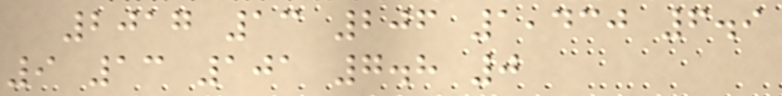2017 13 206 1,430 6.9
9 13 101 7.8 0
